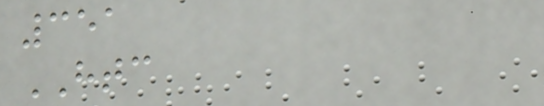351
HTC
